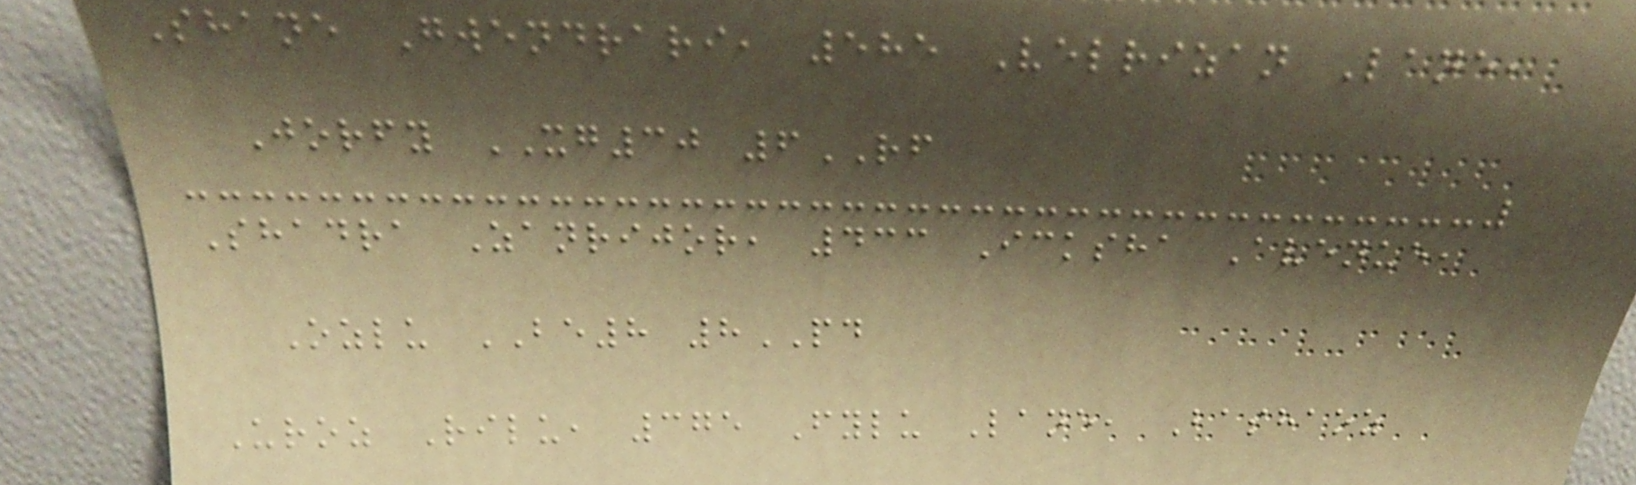Shane Gwendrari, 585 Velrizan Lane,
Jorfy XG30 6RF
Shadra Zanrijor, 433 Icksha Avenue,
Ozlu BE8 8PD
Uroz Rilu, 375 Fylu Lane, Bashaoz
